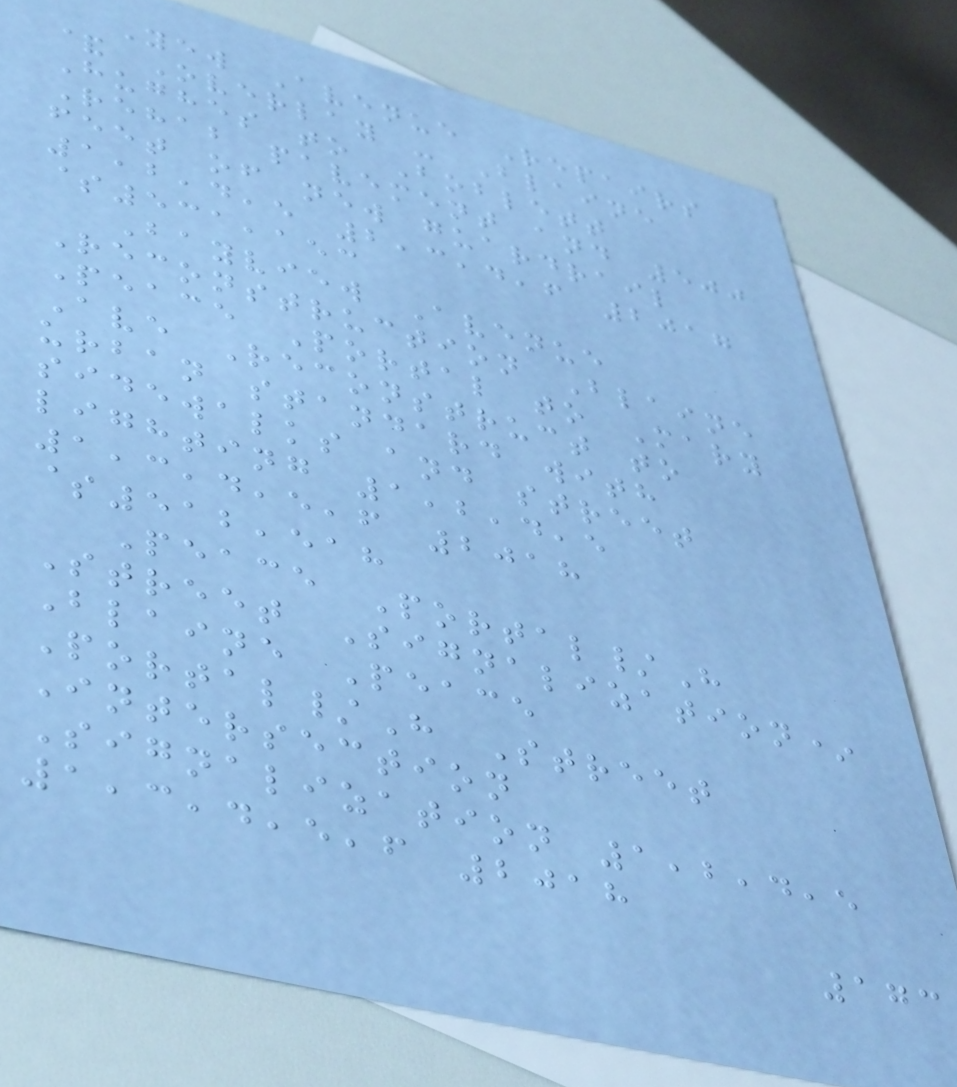Yew Avenue Repairs
& Overlay - Blaine
Hughes to Boblett
Rehab pavement and 500
feet of new guardrail
1,2,4,5 2,3,4,6 2017
$531,153
Bayview Avenue
Reconstruction Blaine
Peace Portal to Mary
Ave Reconstruct to
urban standard with
sidewalks and street
lighting 1,2,4,5
1,3,4,5,6 2018
$512,518
Peace Portal/H
Street Signalization*
Blaine Peace
Portal/H Street
Intersection
Signalization 1,2,4,5
1,3,4,5,6 2018
173
